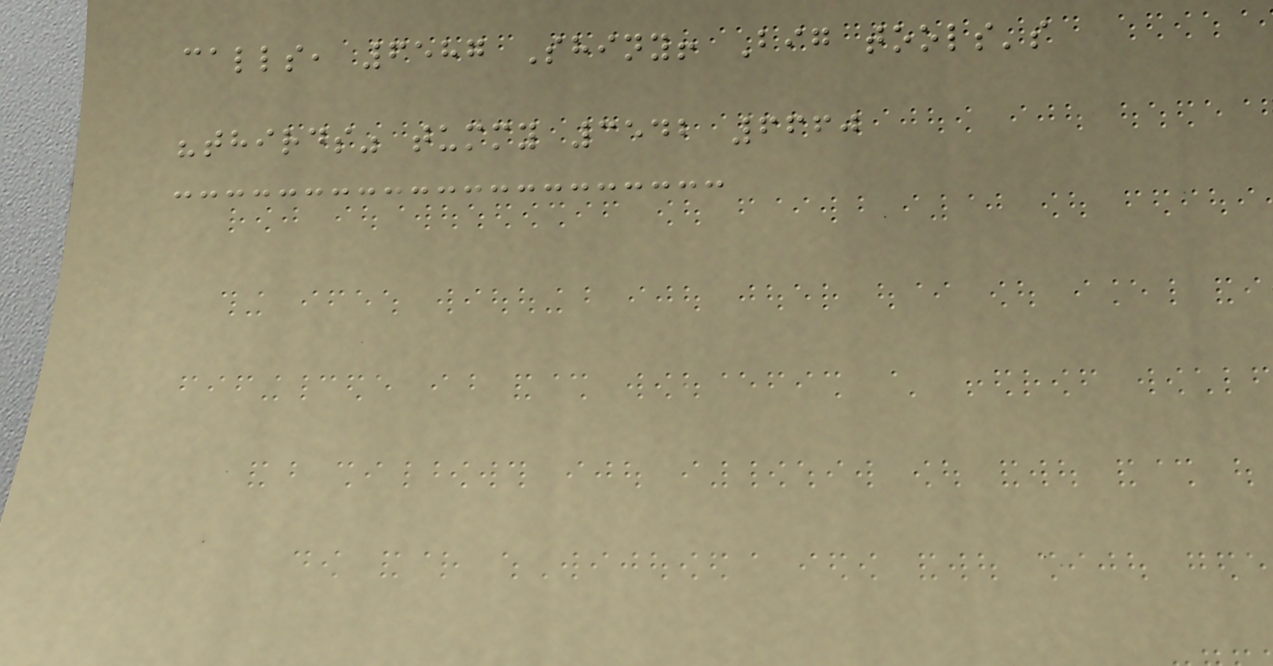calls, 6587 Shiny! Big tools's
"thirds" tummy 3542 6660
